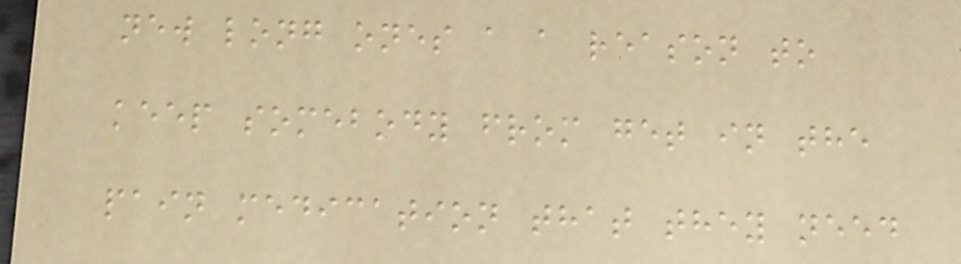new long ones a a reason to
keep somebody from get in the
pain medication that they need
